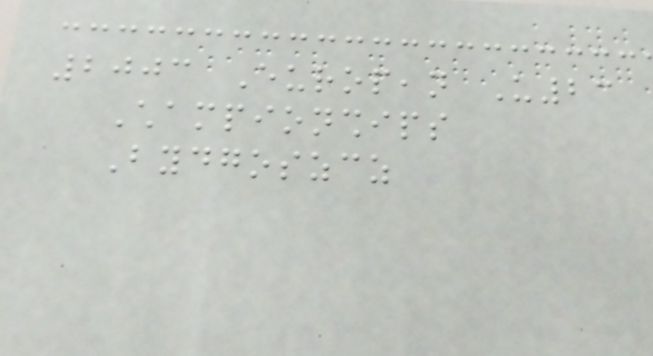2003 European U23
Championships
Bydgoszcz
